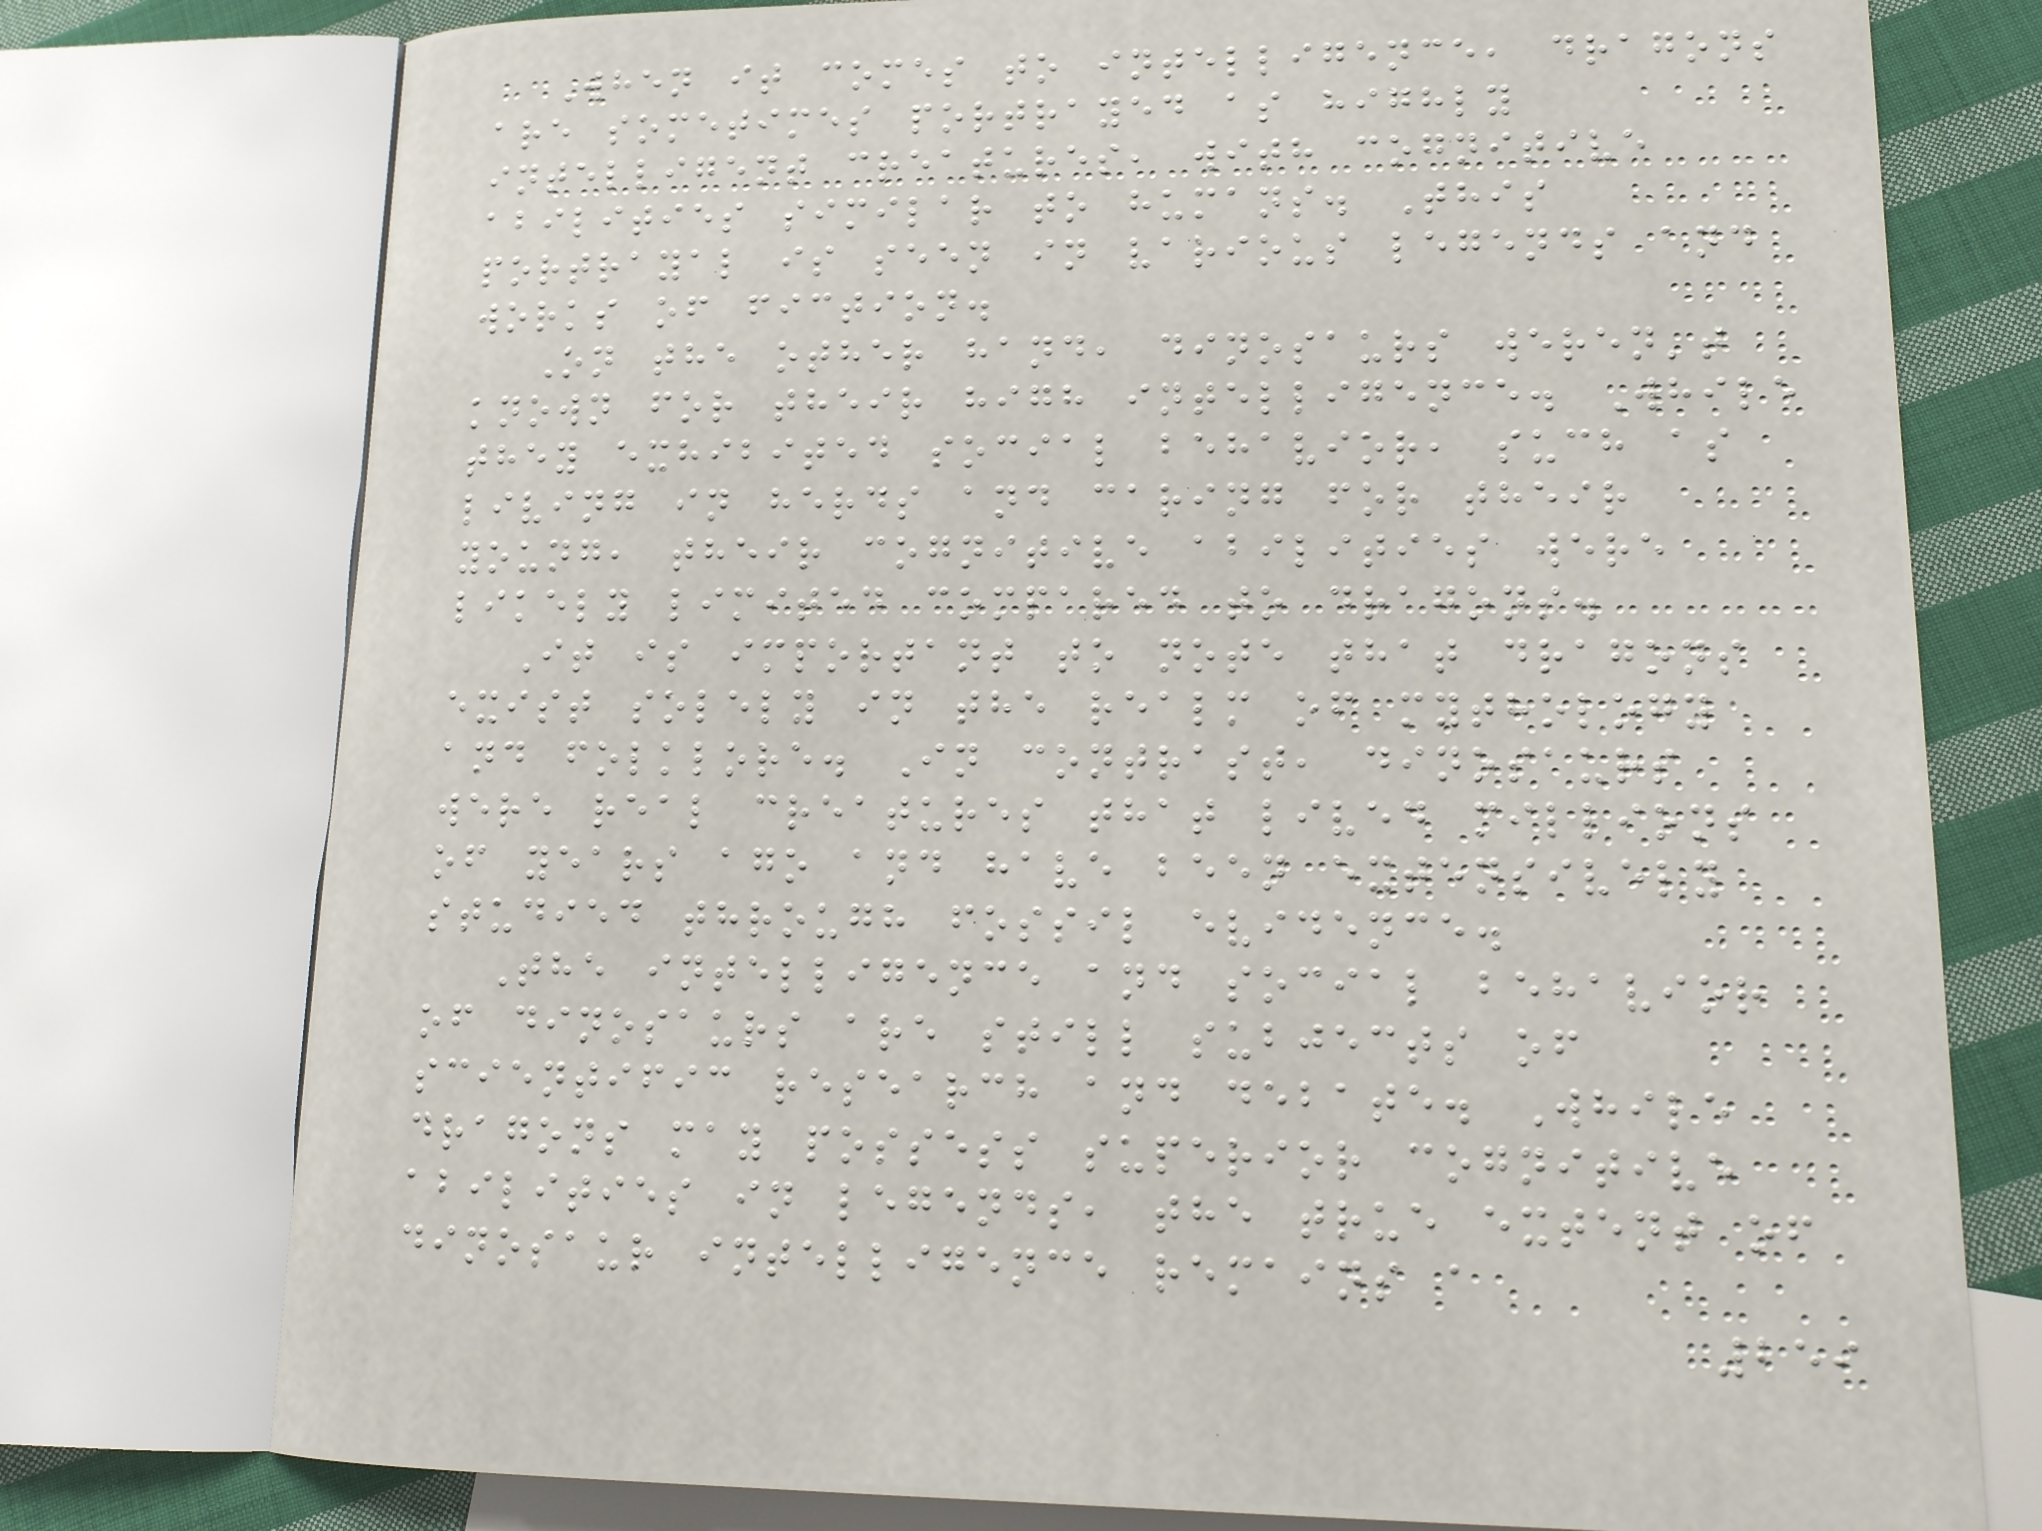When it comes to intelligence, dragons
are sometimes portrayed as highly
intelligent creatures, with cognitive
abilities similar to humans. This
portrayal is seen in various legends and
works of fiction.
On the other hand, dinosaurs weren't
known for their high intelligence. While
they exhibited social behavior, such as
living in herds and caring for their
young, their cognitive abilities were
likely limited compared to dragons.
It is important to note that dragons
exist solely in the realm of mythology
and folklore. In contrast, dinosaurs
were real creatures that lived millions
of years ago and have been extensively
studied through fossil evidence.
The intelligence and social behavior
of dinosaurs are still subjects of
scientific research and debate. While
dragons may possess superior cognitive
abilities in legends, the true extent of
dinosaur intelligence remains a
259
